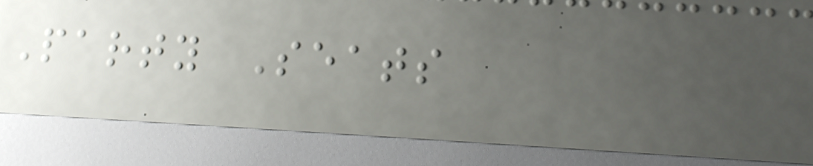Party Seats
